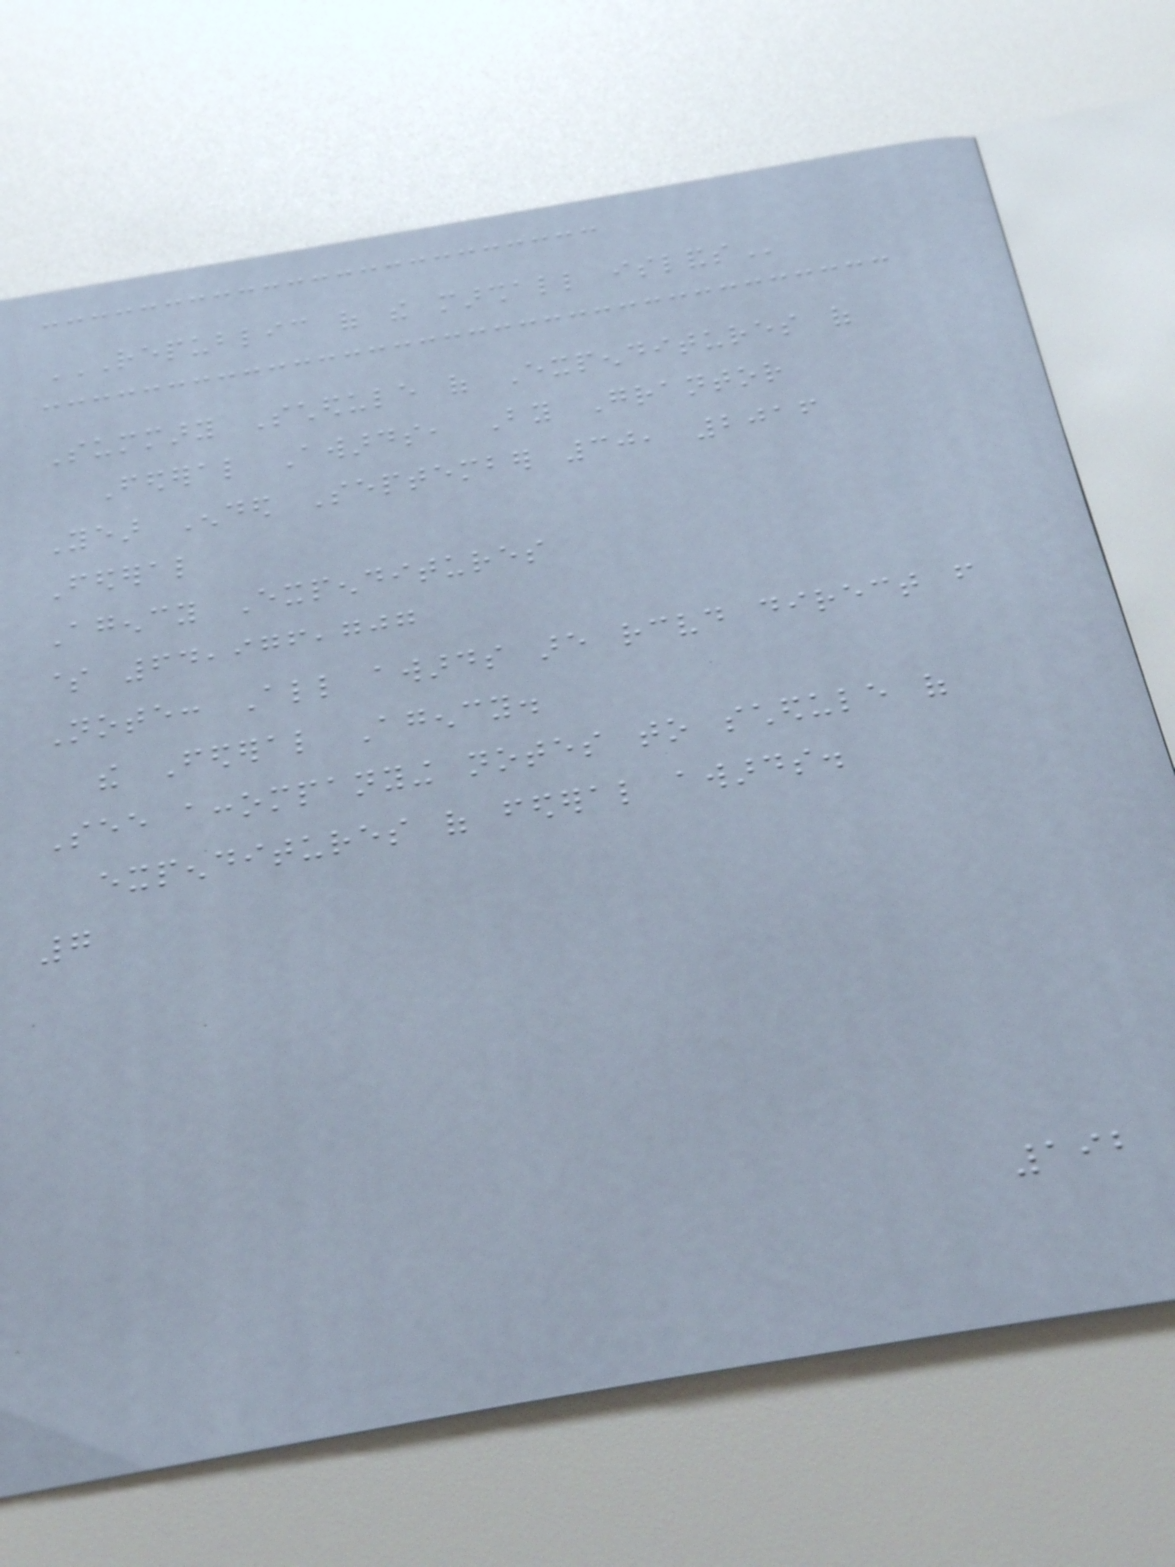REPUBLIC OF THE MARSHALL ISLANDS
Summary Schedule of Expenditures of
Federal Awards, By Grantor
Year Ended September 30, 2016
Federal
Agency Expenditures
$ 64,976,707
Note: All awards are received direct from
the Federal Agency.
See accompanying notes to schedule of
expenditures of federal awards.
7
192
